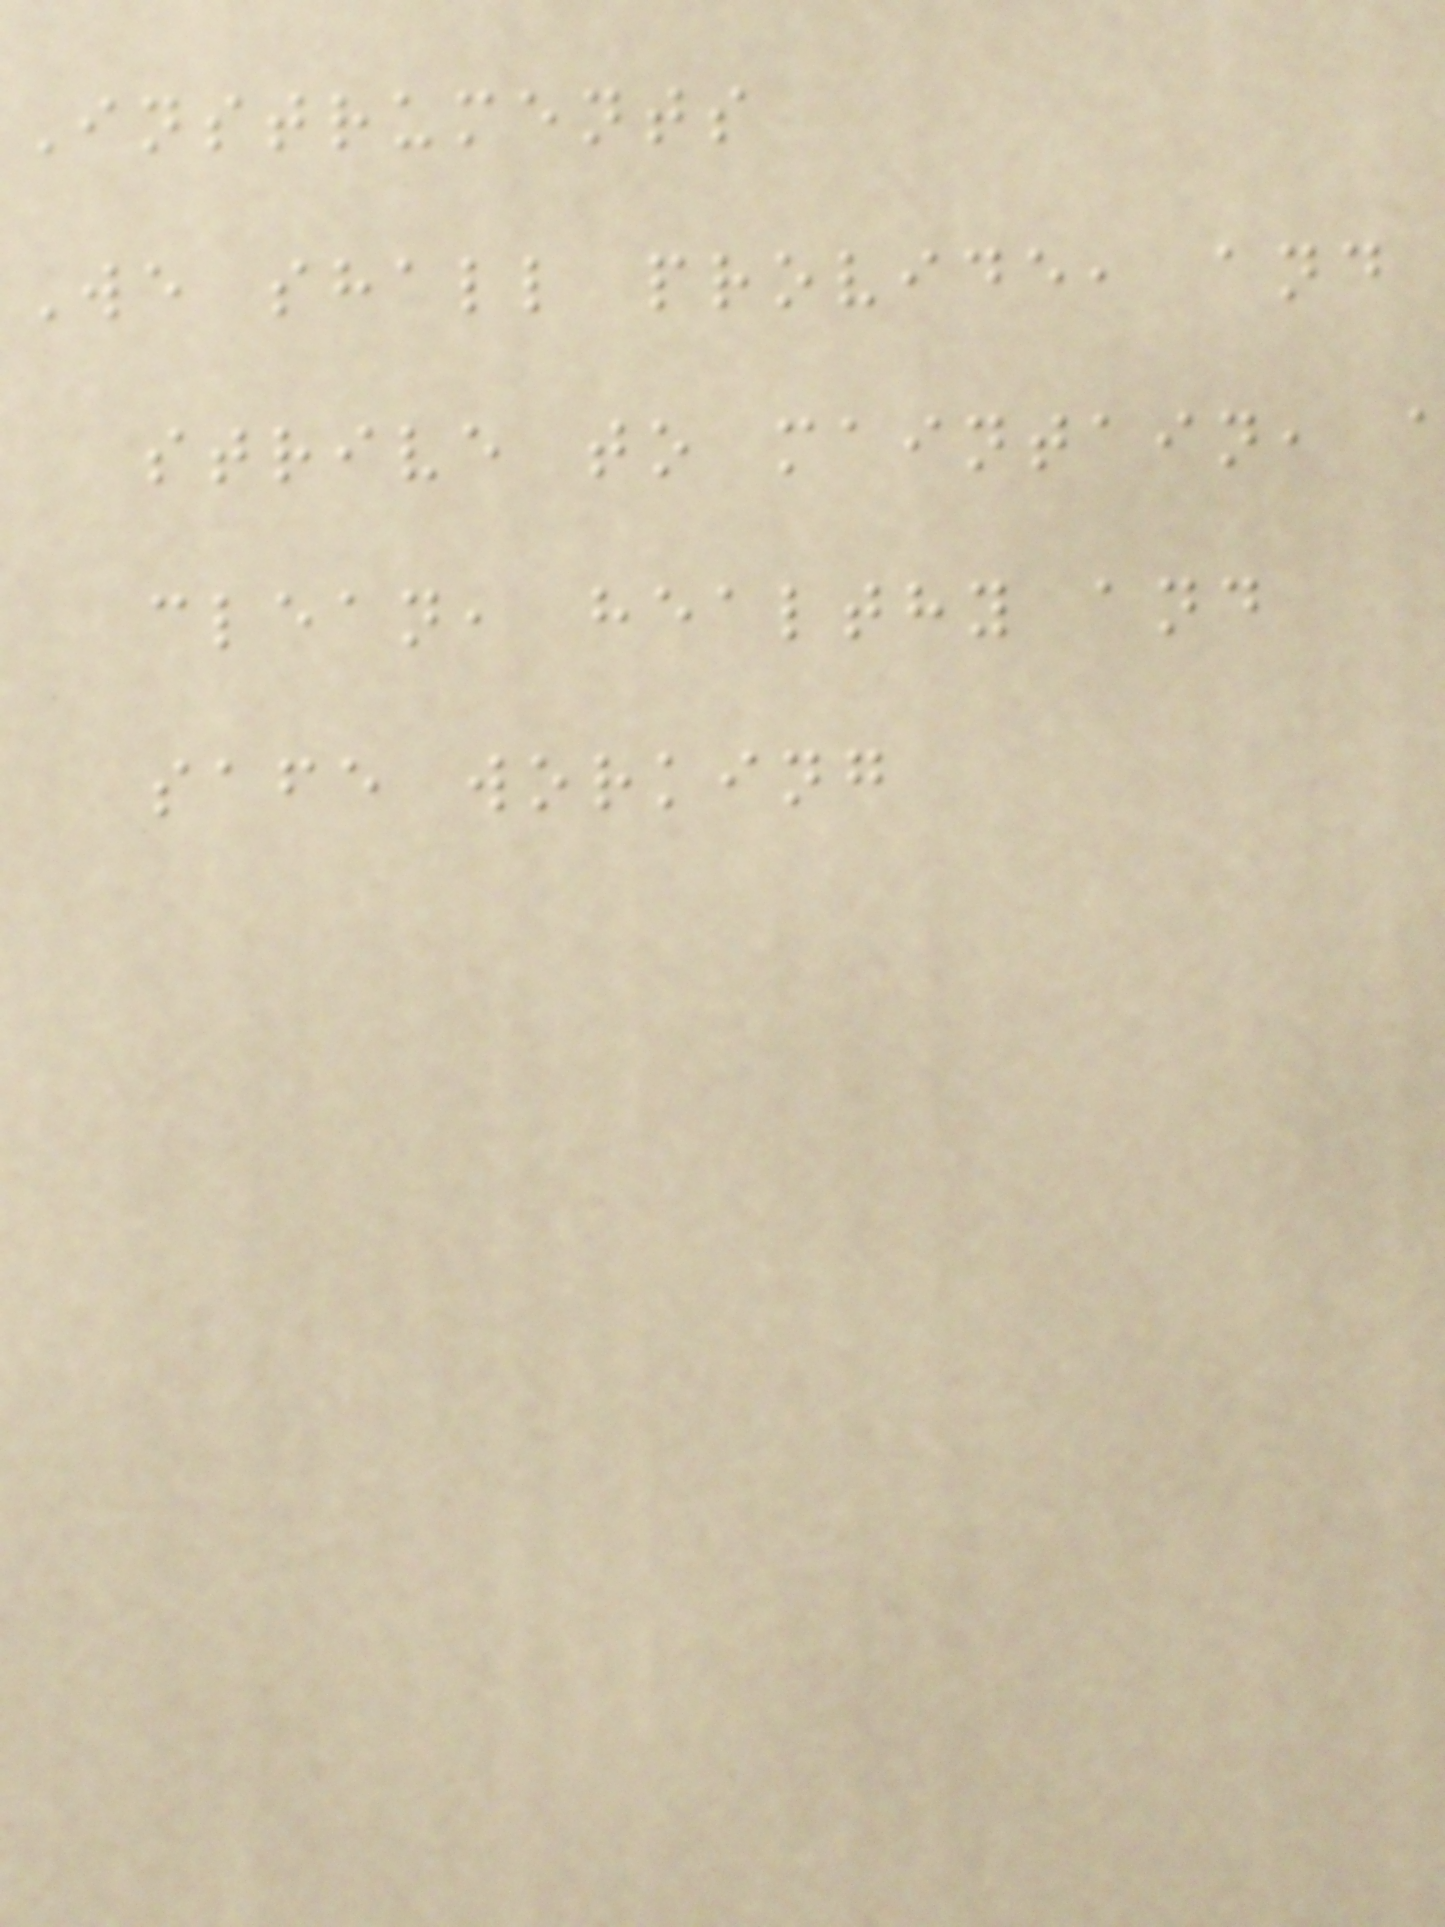Instruments
We shall provide, and
strive to maintain,
clean, healthy and
safe working
